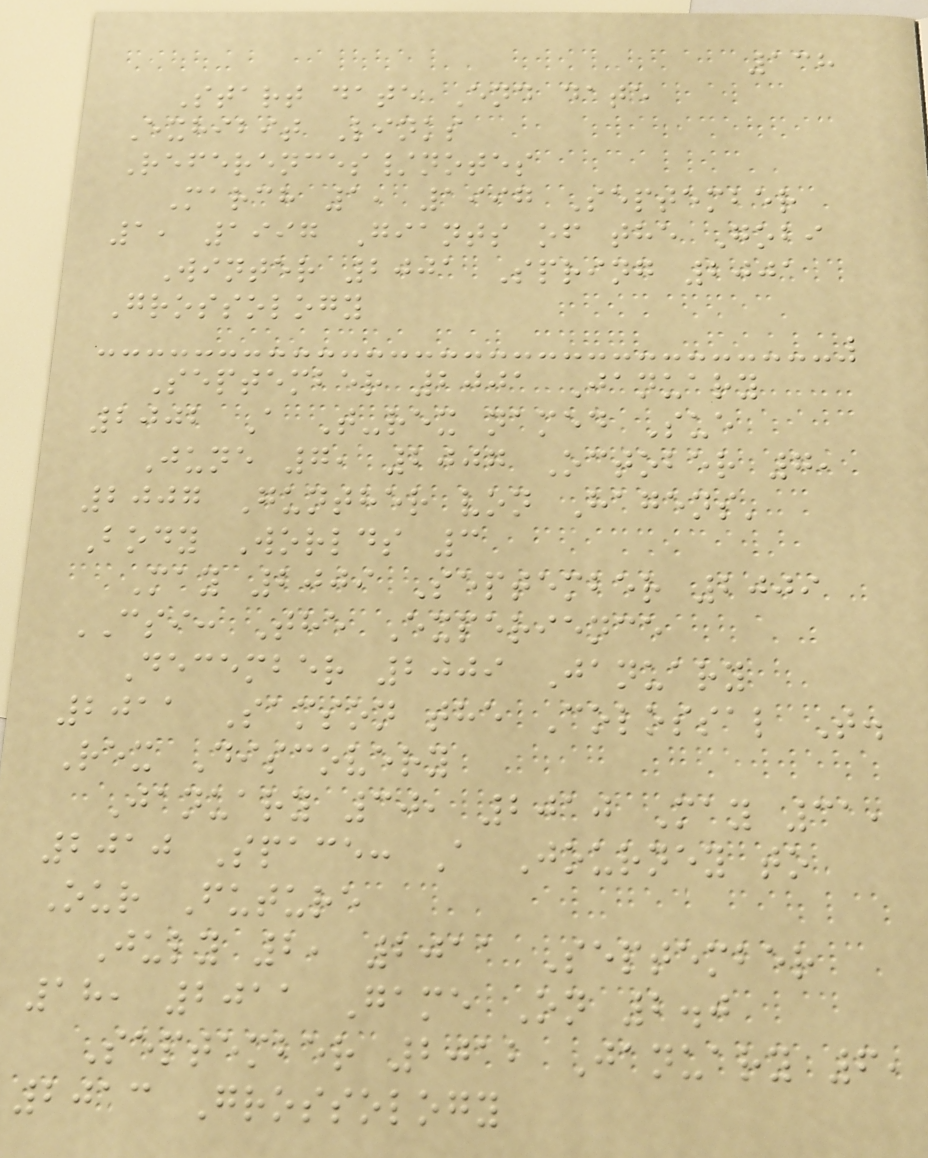138
Start date End date
Exhibit Links
References/notes
March 1, 1997 September
1, 1997 Giants of the Gobi
Winter 2001 Spring 2001
Grossology
September 2001 January
2002 A T-rex named Sue
June 7, 2007 October 7,
2007 Gunther von Hagens'
Body Worlds 3
May 2009 September 2009
CSI: The Experience
December 2009 January
2011 Samson the Colossal T.
Rex Discovery
January 30, 2010 May 31,
2010 Space: A Journey to
Our Future
July 2, 2011 September
18, 2011 Game On 2.0
September 2012 January 6,
2013 Grossology
